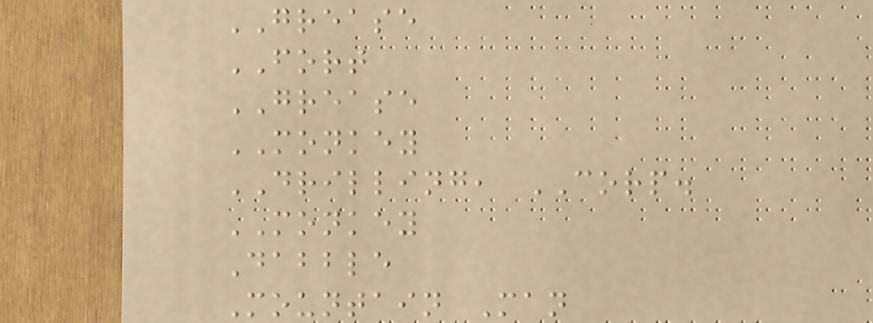GREASE
FORT
GREASE
MONKEY
DRILLING, CORP.
MONKEY
Dabble
Mountain Man
